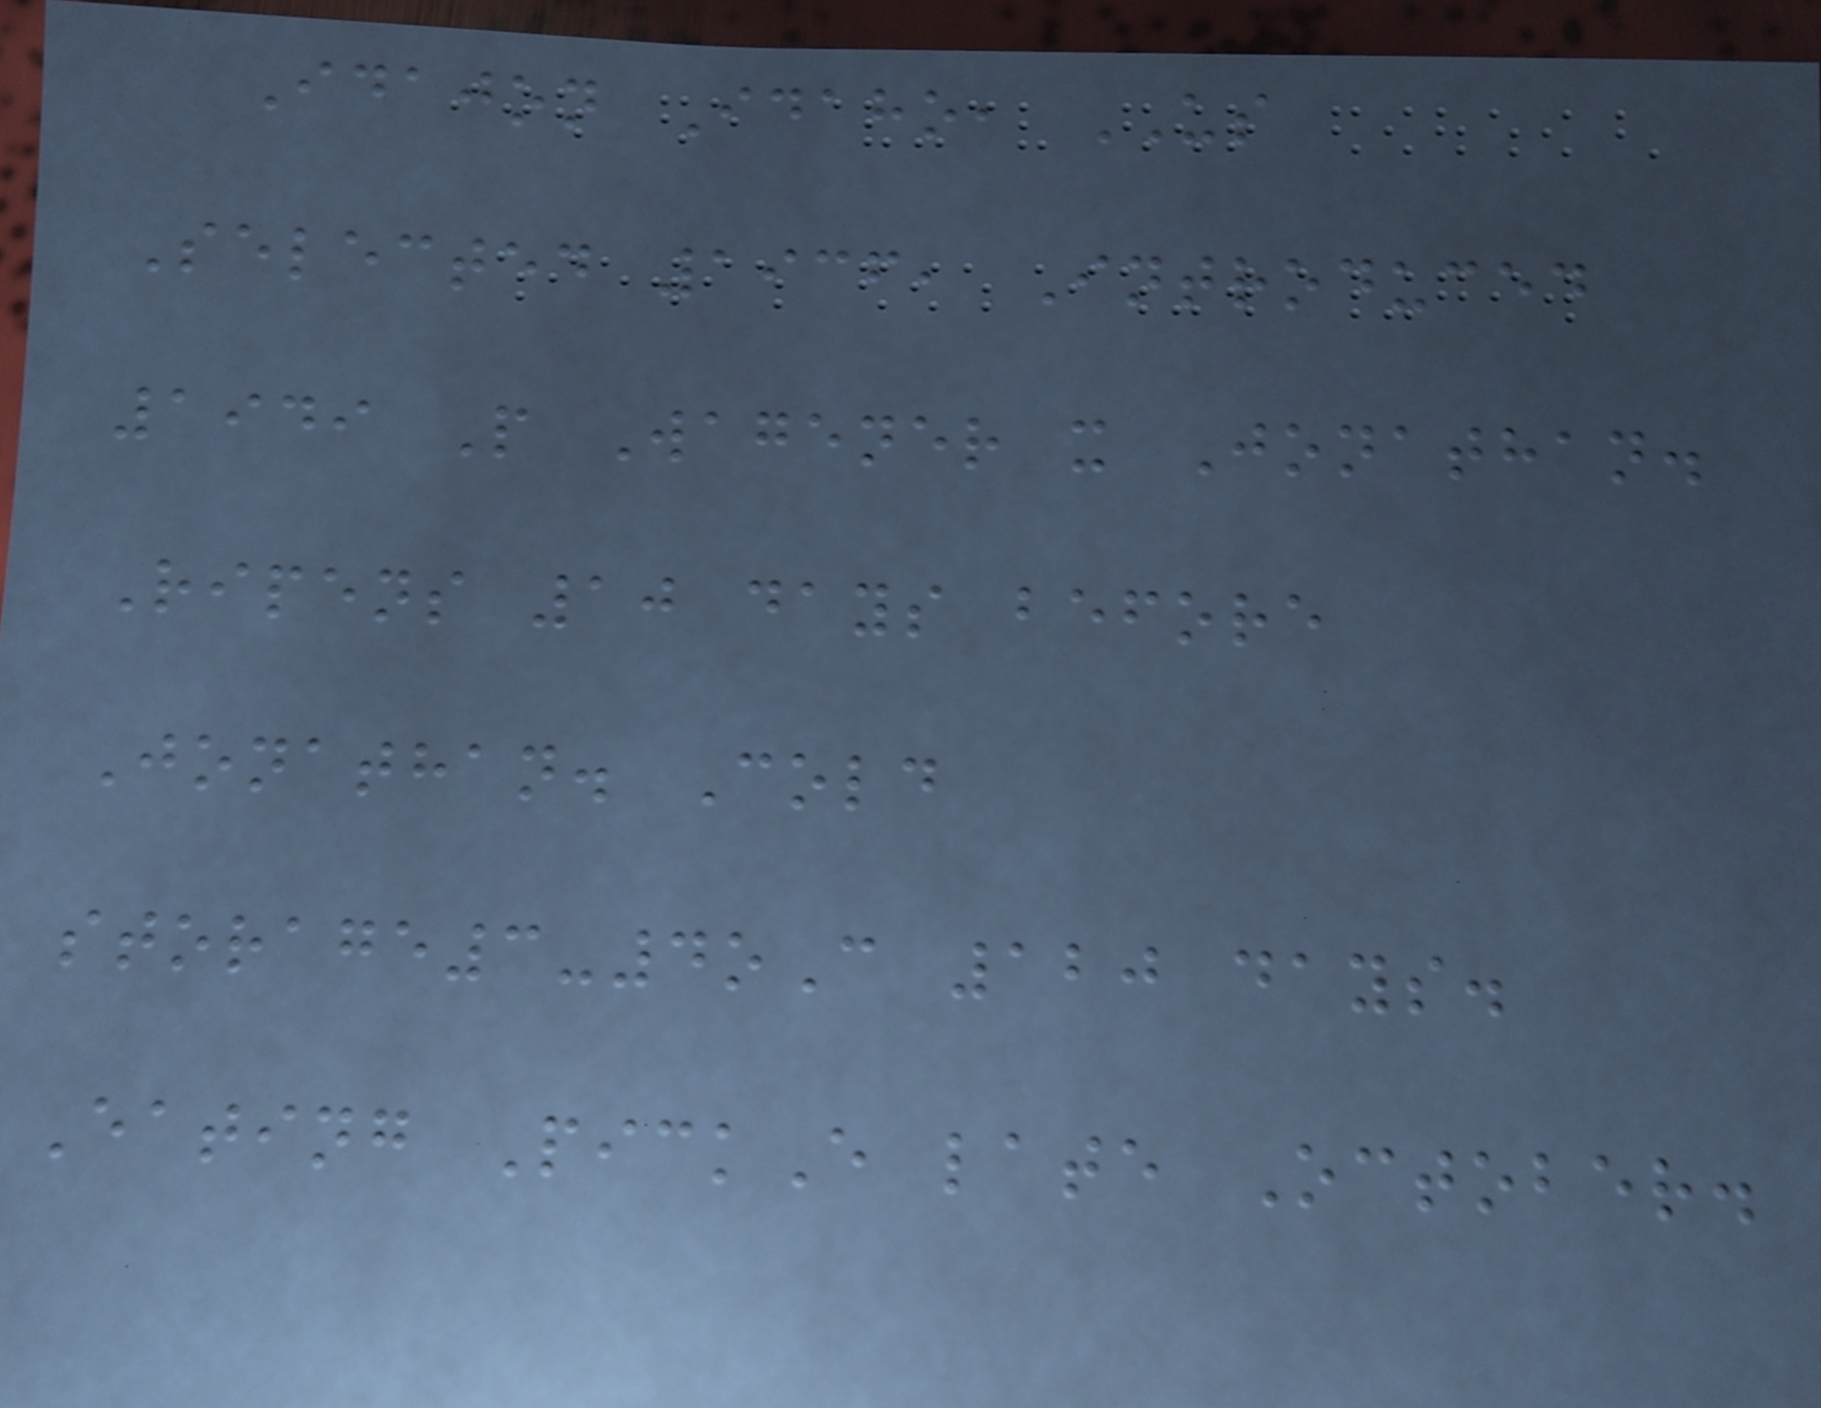Idajon Idaho, US
Selected 1936, Introduced
1949 P Wagener x Jonathan.
Ripens 10 days before
Jonathan. Cold
storage3-4oC 120 days.
Eating PickE late October.
